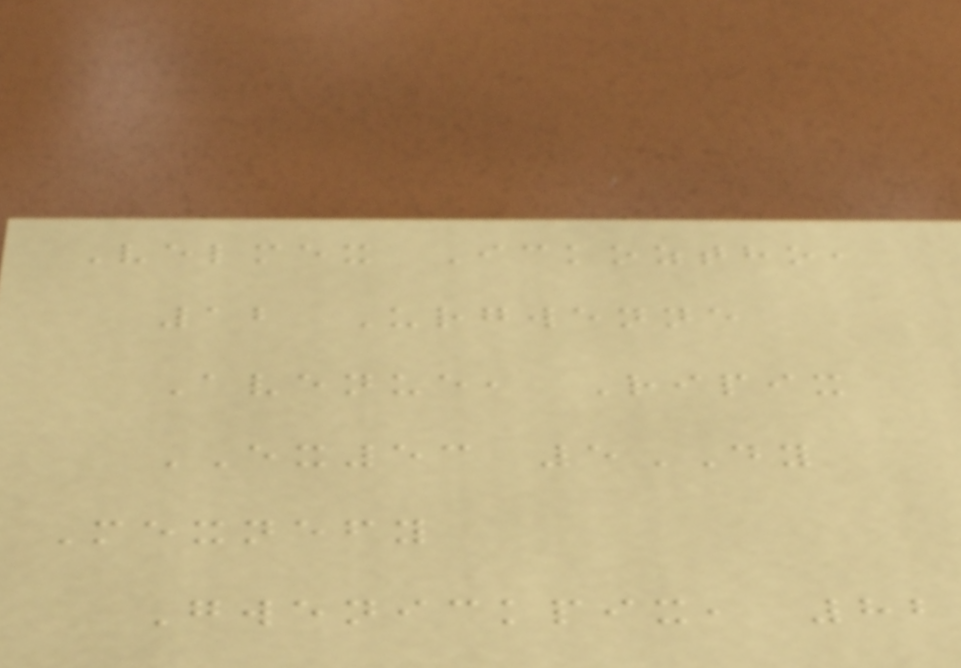Velmex Ickoztho,
12 Urgwenne
Avenue, Ripix
EX53 5DY
Mexnefy
Gwenickpix, 82
